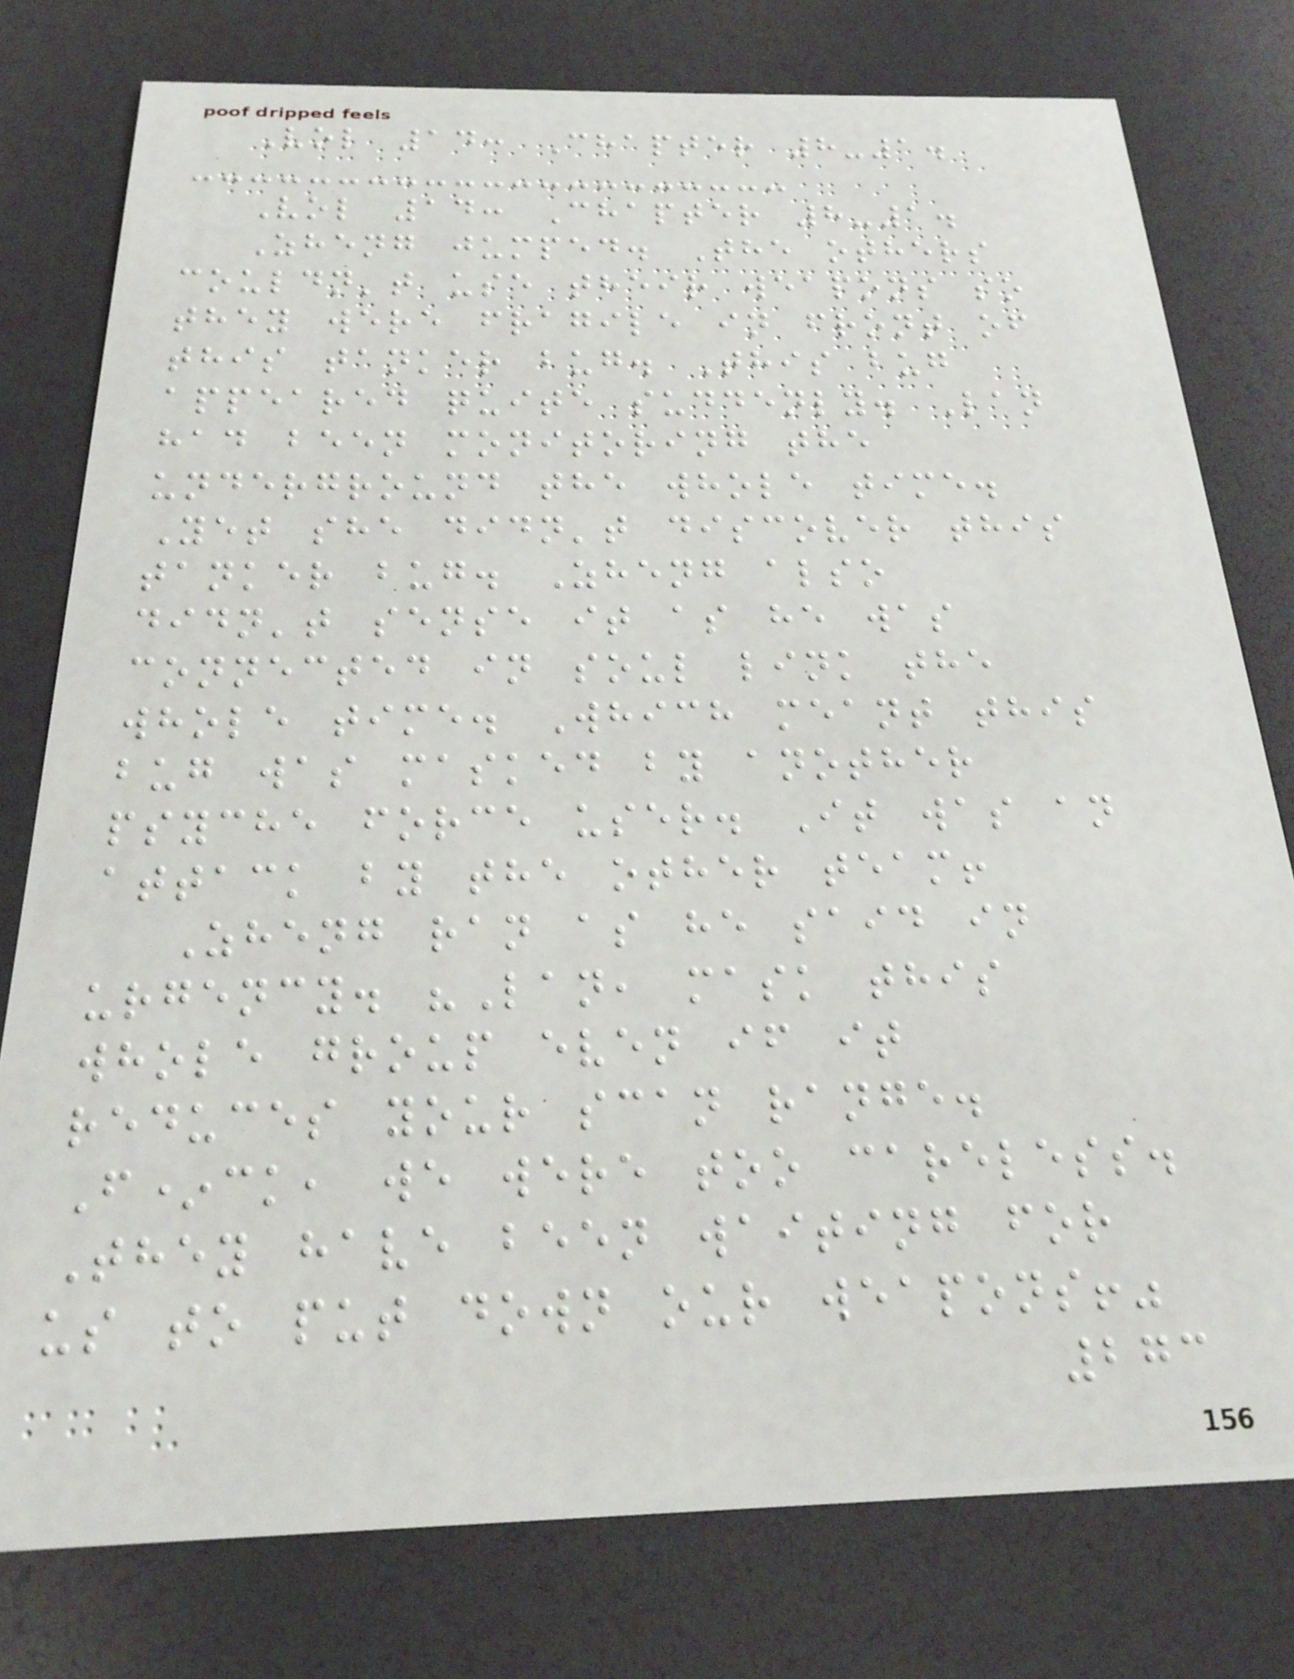Vol 14: Chapter 8-1.
Vol 14: Chapter 8-1.
Zheng jumped. The others
couldn't use their weapons so
they were fragile in front of
this tanker bug. This bug
appeared quite suddenly. Lan
had been monitoring the
underground the whole time.
Yet she didn't discover this
tanker bug. Zheng also
didn't sense it as he was
connected in soul link the
whole time. Which meant this
bug was masked by another
psyche force user. It was an
attack by the other team!
Zheng ran as he said in
urgency. "Lan, mask this
whole group even if it
reduces your scan range.
F*ck, we were too careless.
They have been waiting for
us to put down our weapons!"
273
